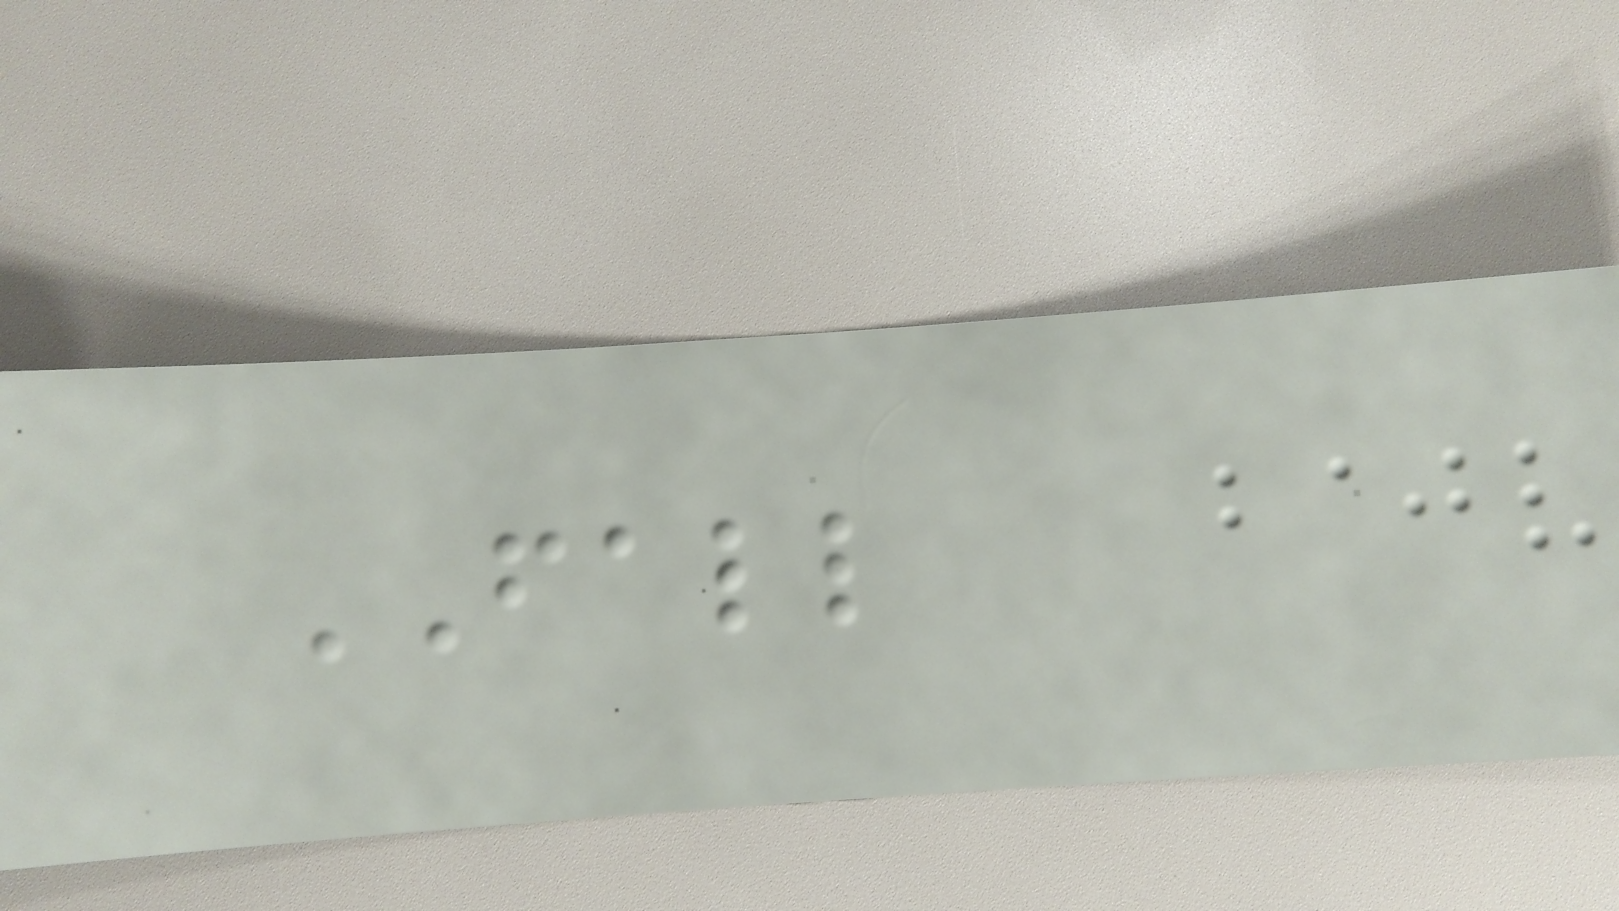FALL
